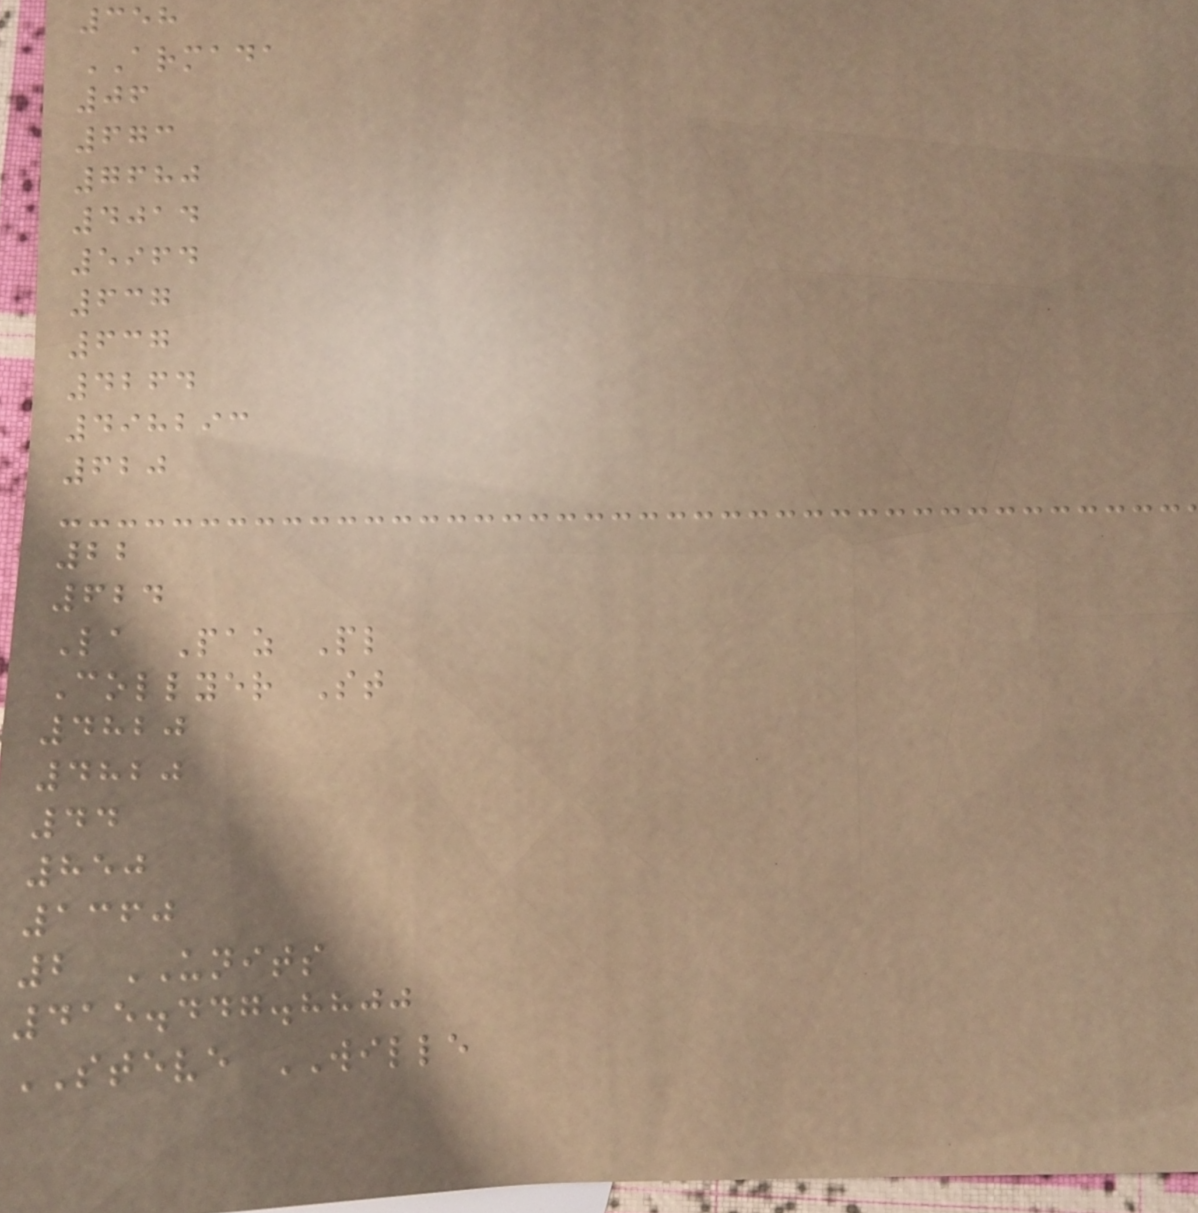358
ARMADA
06
673
7680
4014
5964
637
637
4264
498293
620
22
624
La Paz Pl
Collyer St
4820
4820
44
850
1360
2 UNITS
415.447.8800
STEVE WILLE
